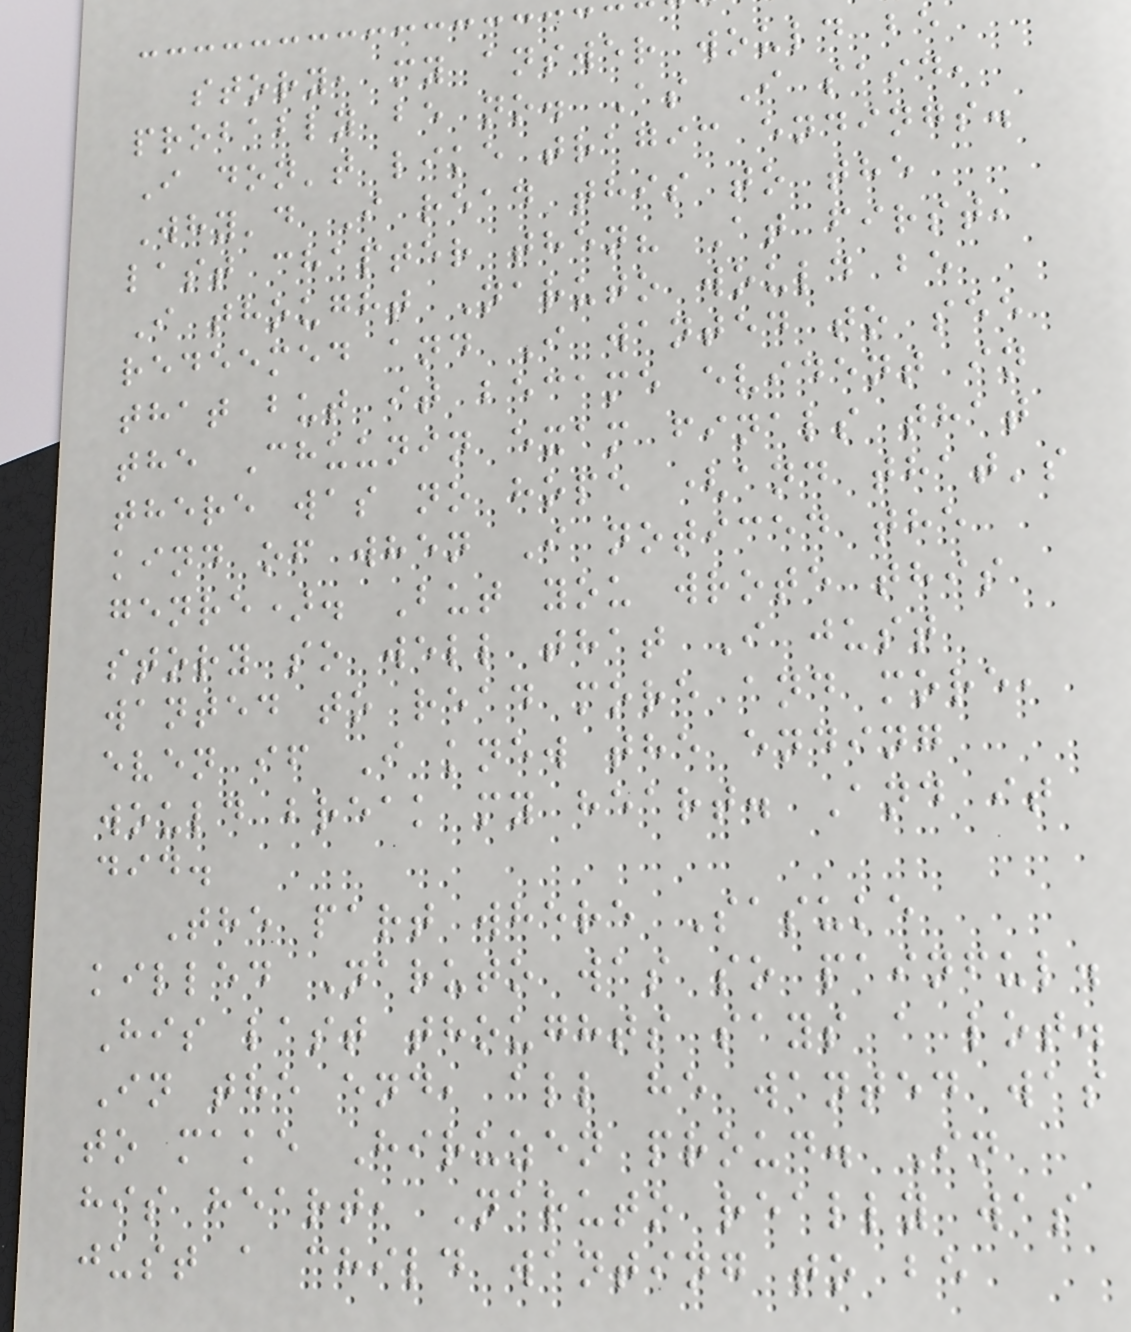story, my answer would be
probably be no. As I said,
I don't like tragic endings.
Why'd I read this to the
last chapter then? At first,
I thought Naruto would be
redeemed and I wanted to see
that but it became evident in
the Chuunin exam finals that
there was no hope (and that's
kind of when I noticed the
genre). But you wrote this
story so well that I just
wanted to read more and more,
even if I knew the ending
would break my heart. And it
did.
The part where Sasuke
killed Naruto was so painful.
His last thoughts says a lot.
In the end, all he wanted was
to make Hiruzen proud. In
his heart, Naruto really was
just a child wanting to be
